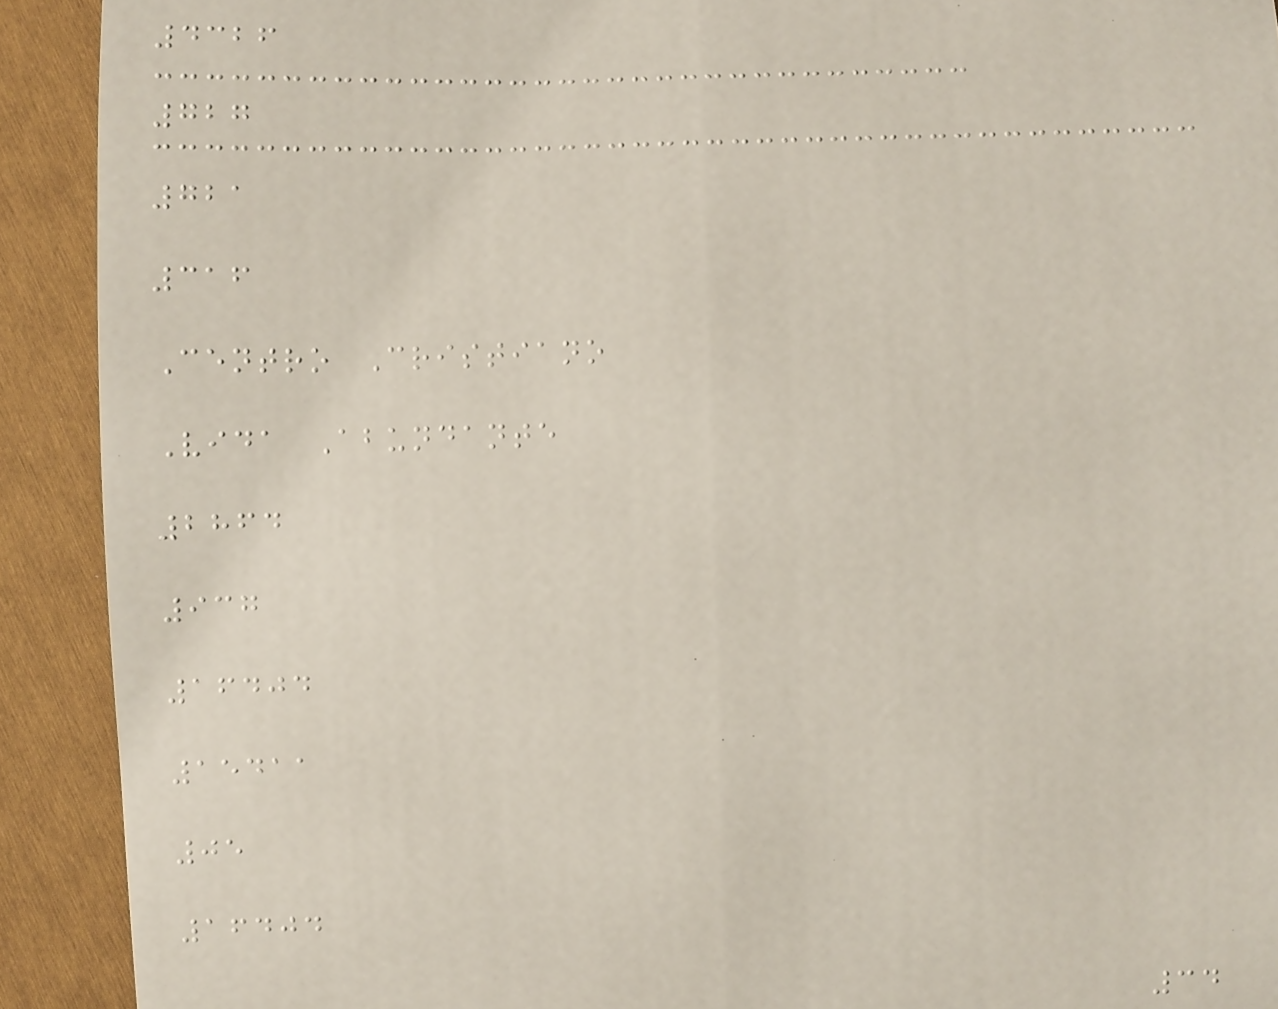4326
727
721
316
Centro Cristiano
Vida Abundante
2864
937
16404
15411
05
16404
34
